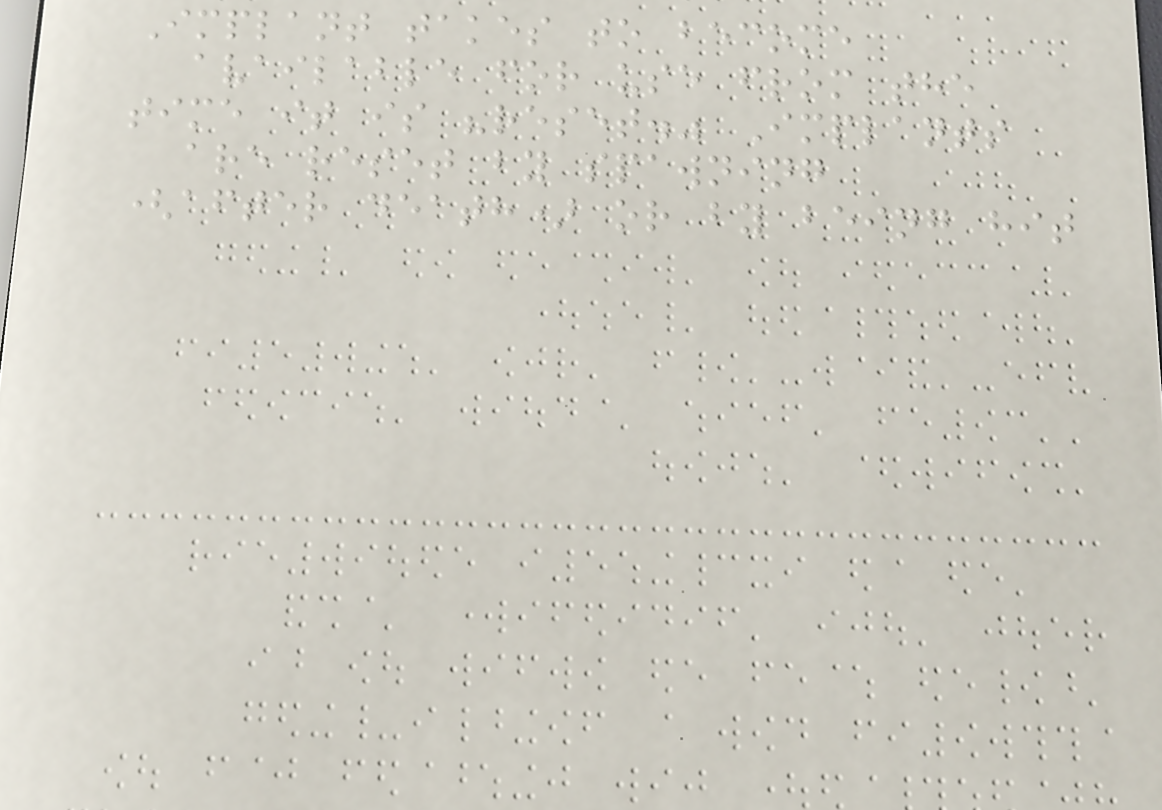Implant takes to become
available for use from the
time it is "reset." Implants
are reset by spawning
(after death) or by being hit
